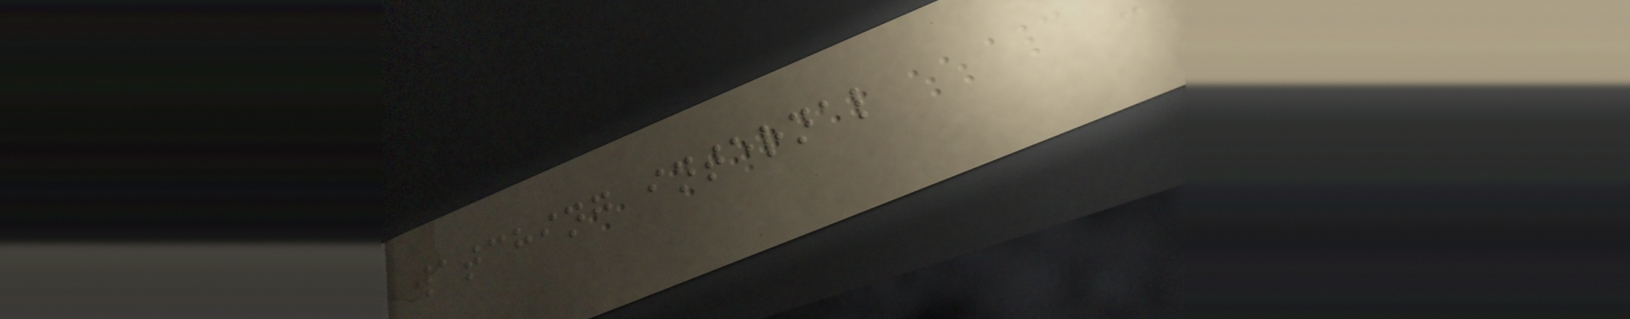watching internal
